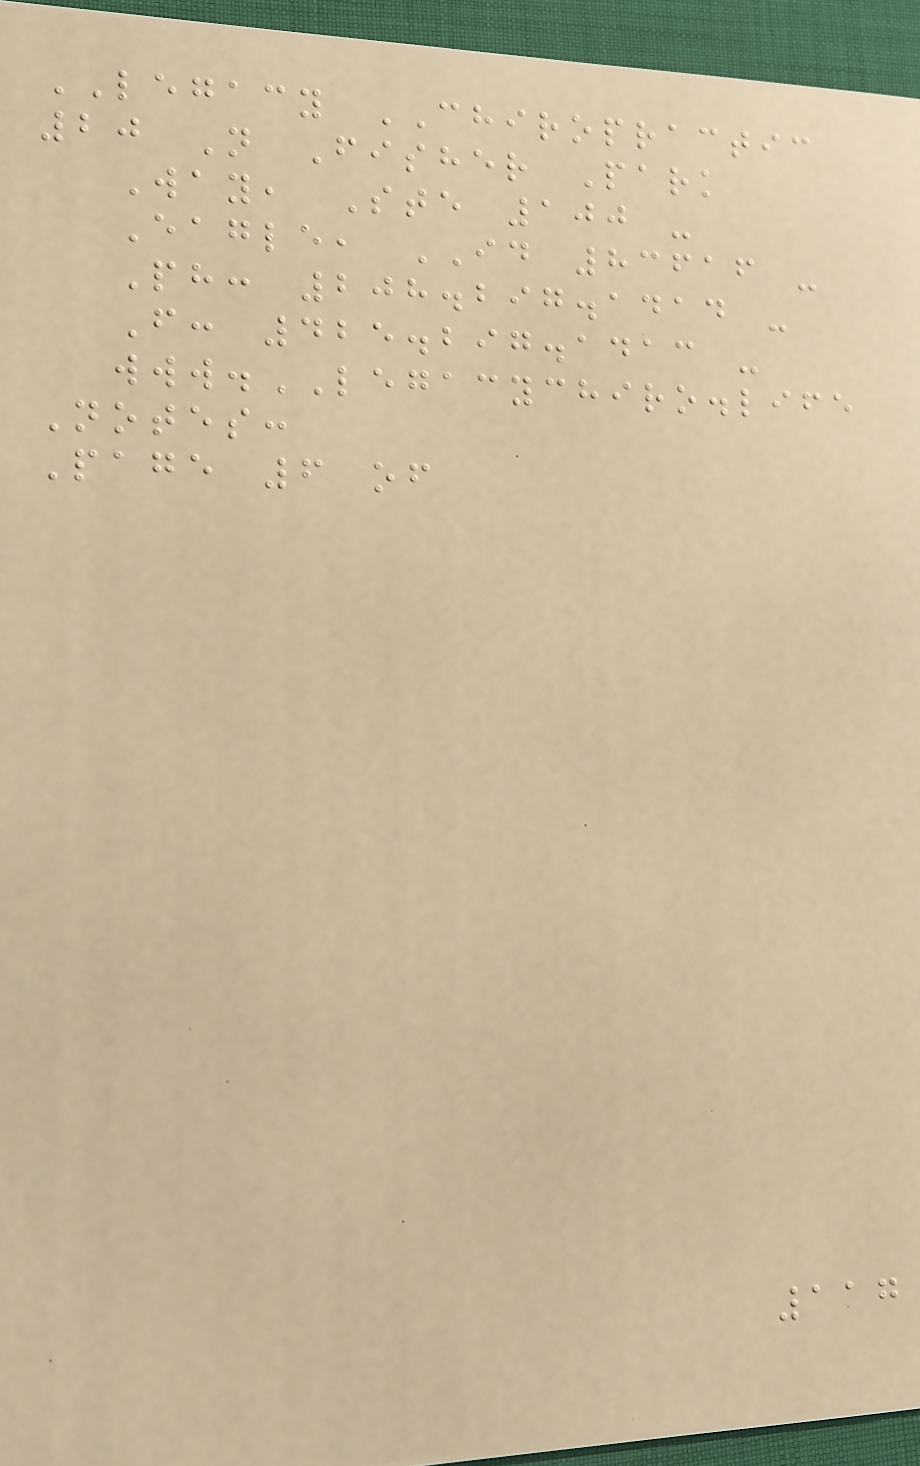LEGACY CHIROPRACTIC
20 N Fisher Park
Way, Ste 100 -
Eagle, ID 83616 -
Ph: 208.297.1414 -
F: 425.297.1413 -
www.LEGACYCHIRO.life
Notes:
Page 6 of
117
